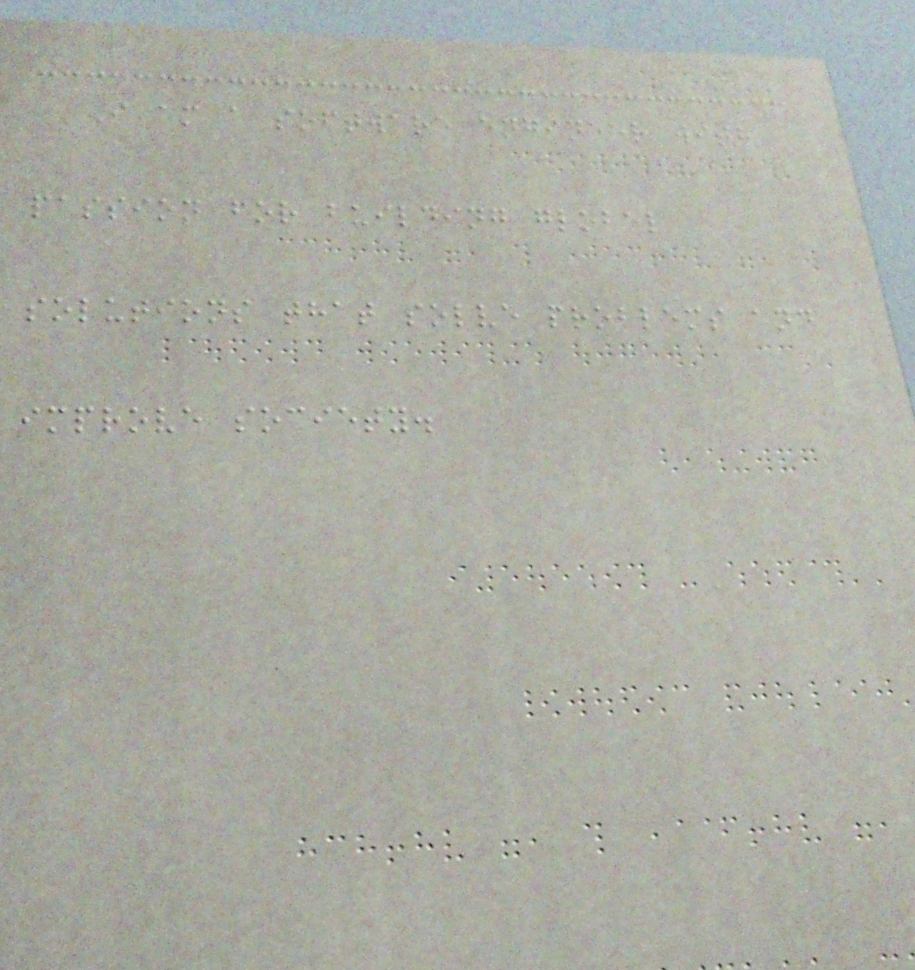I am a software engineer with
passion for building global
solutions that solve problems and
improve society.
